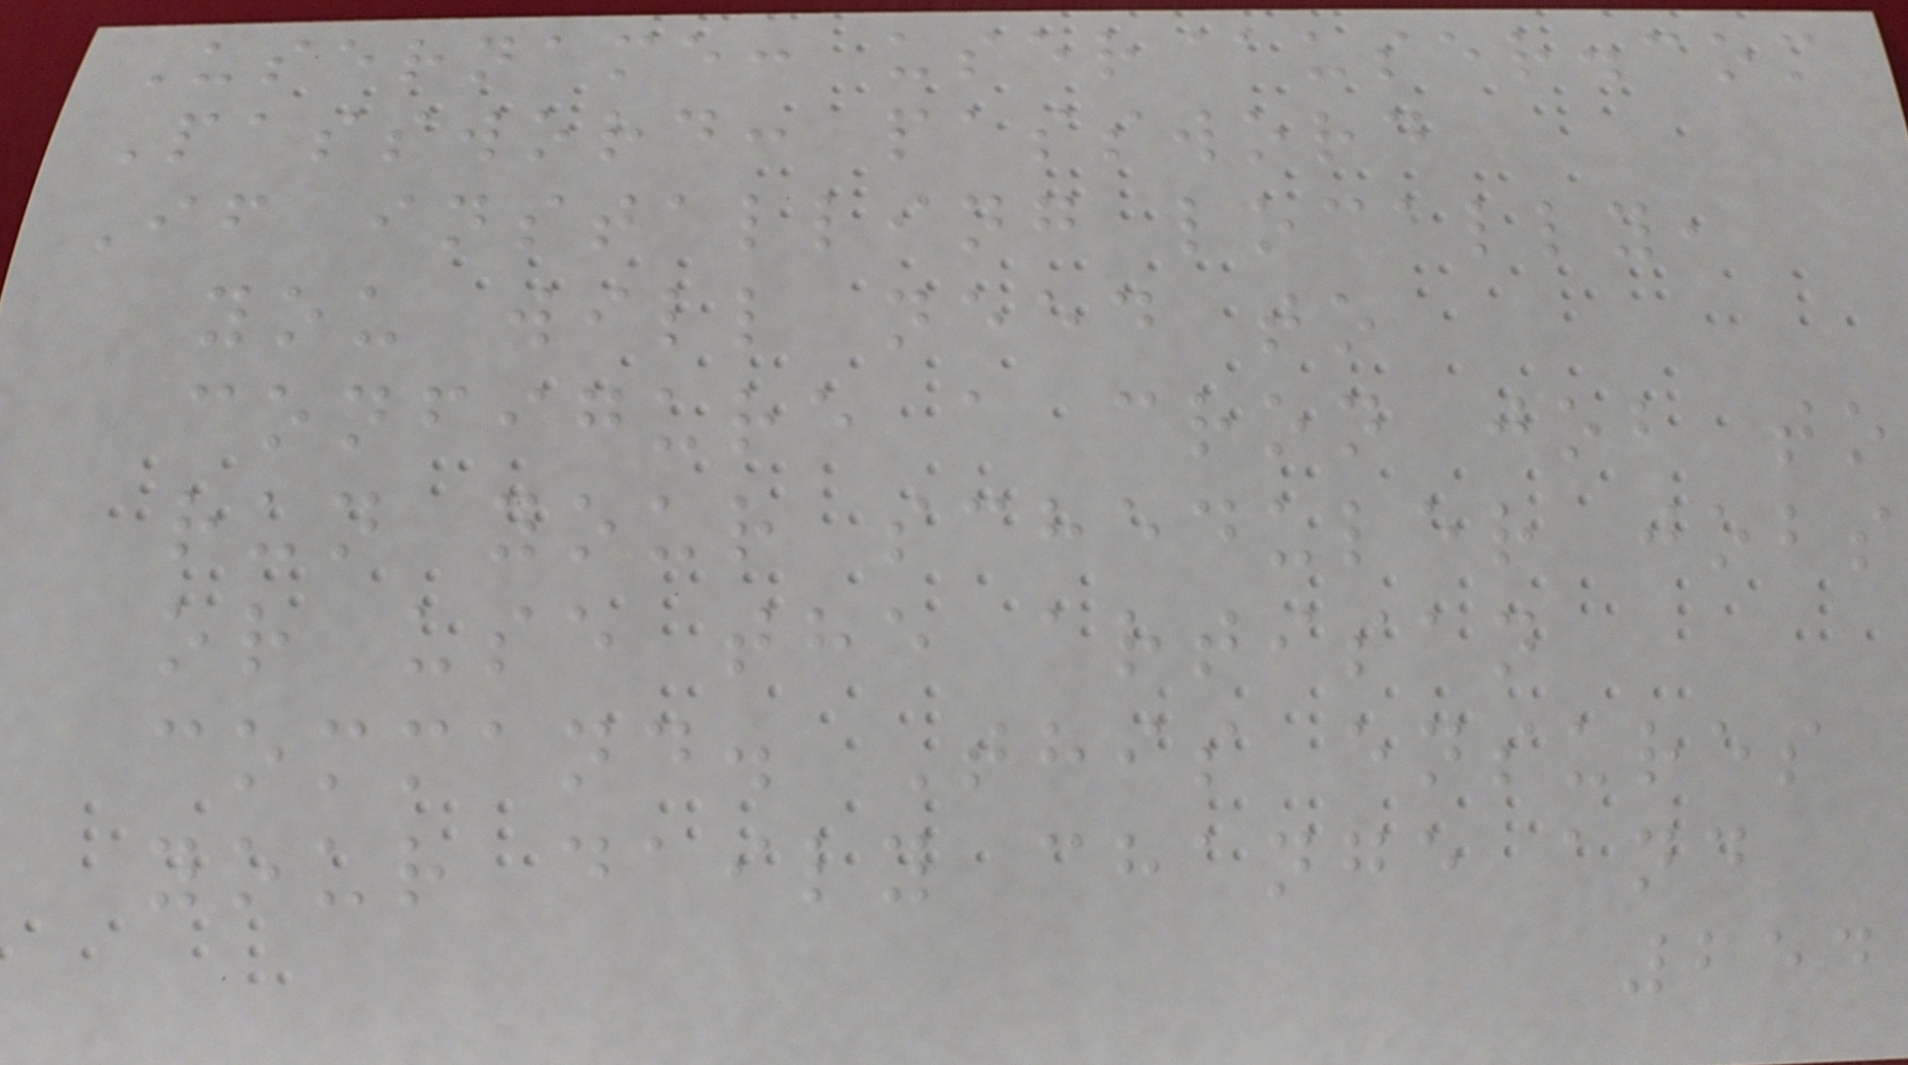Username: user@user.com
Password: password
If installing locally,
you will need to
configure a cron job to
run your scheduler jobs
or use the artisan
command. This ensures
your daily change and
254
